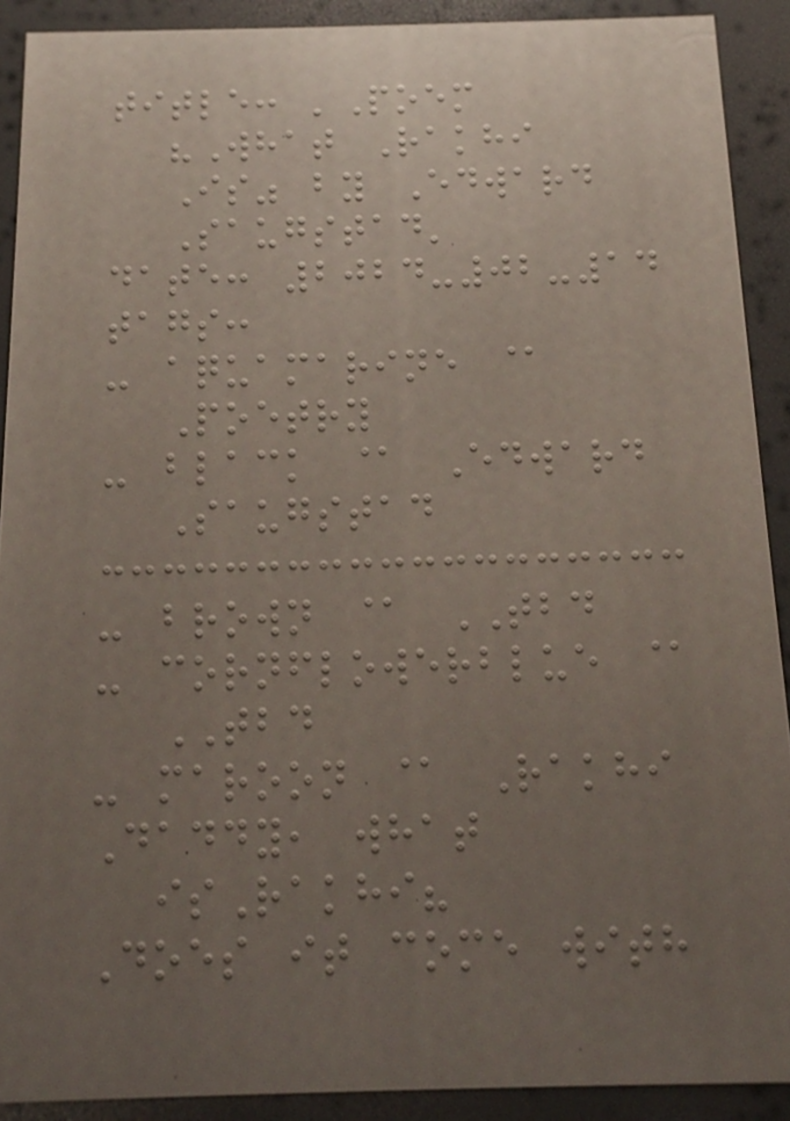title: 'Poem
"What Rakhi
Is" by Edward
Saugstad'
date: 2024-02-14
tags:
- aquamarine @
Poetry
- black @ Edward
Saugstad
- brown @ TBD
- cornflowerblue @
TBD
- maroon @ Rakhi
Daddy, what
isRakhi?
Does it come with
